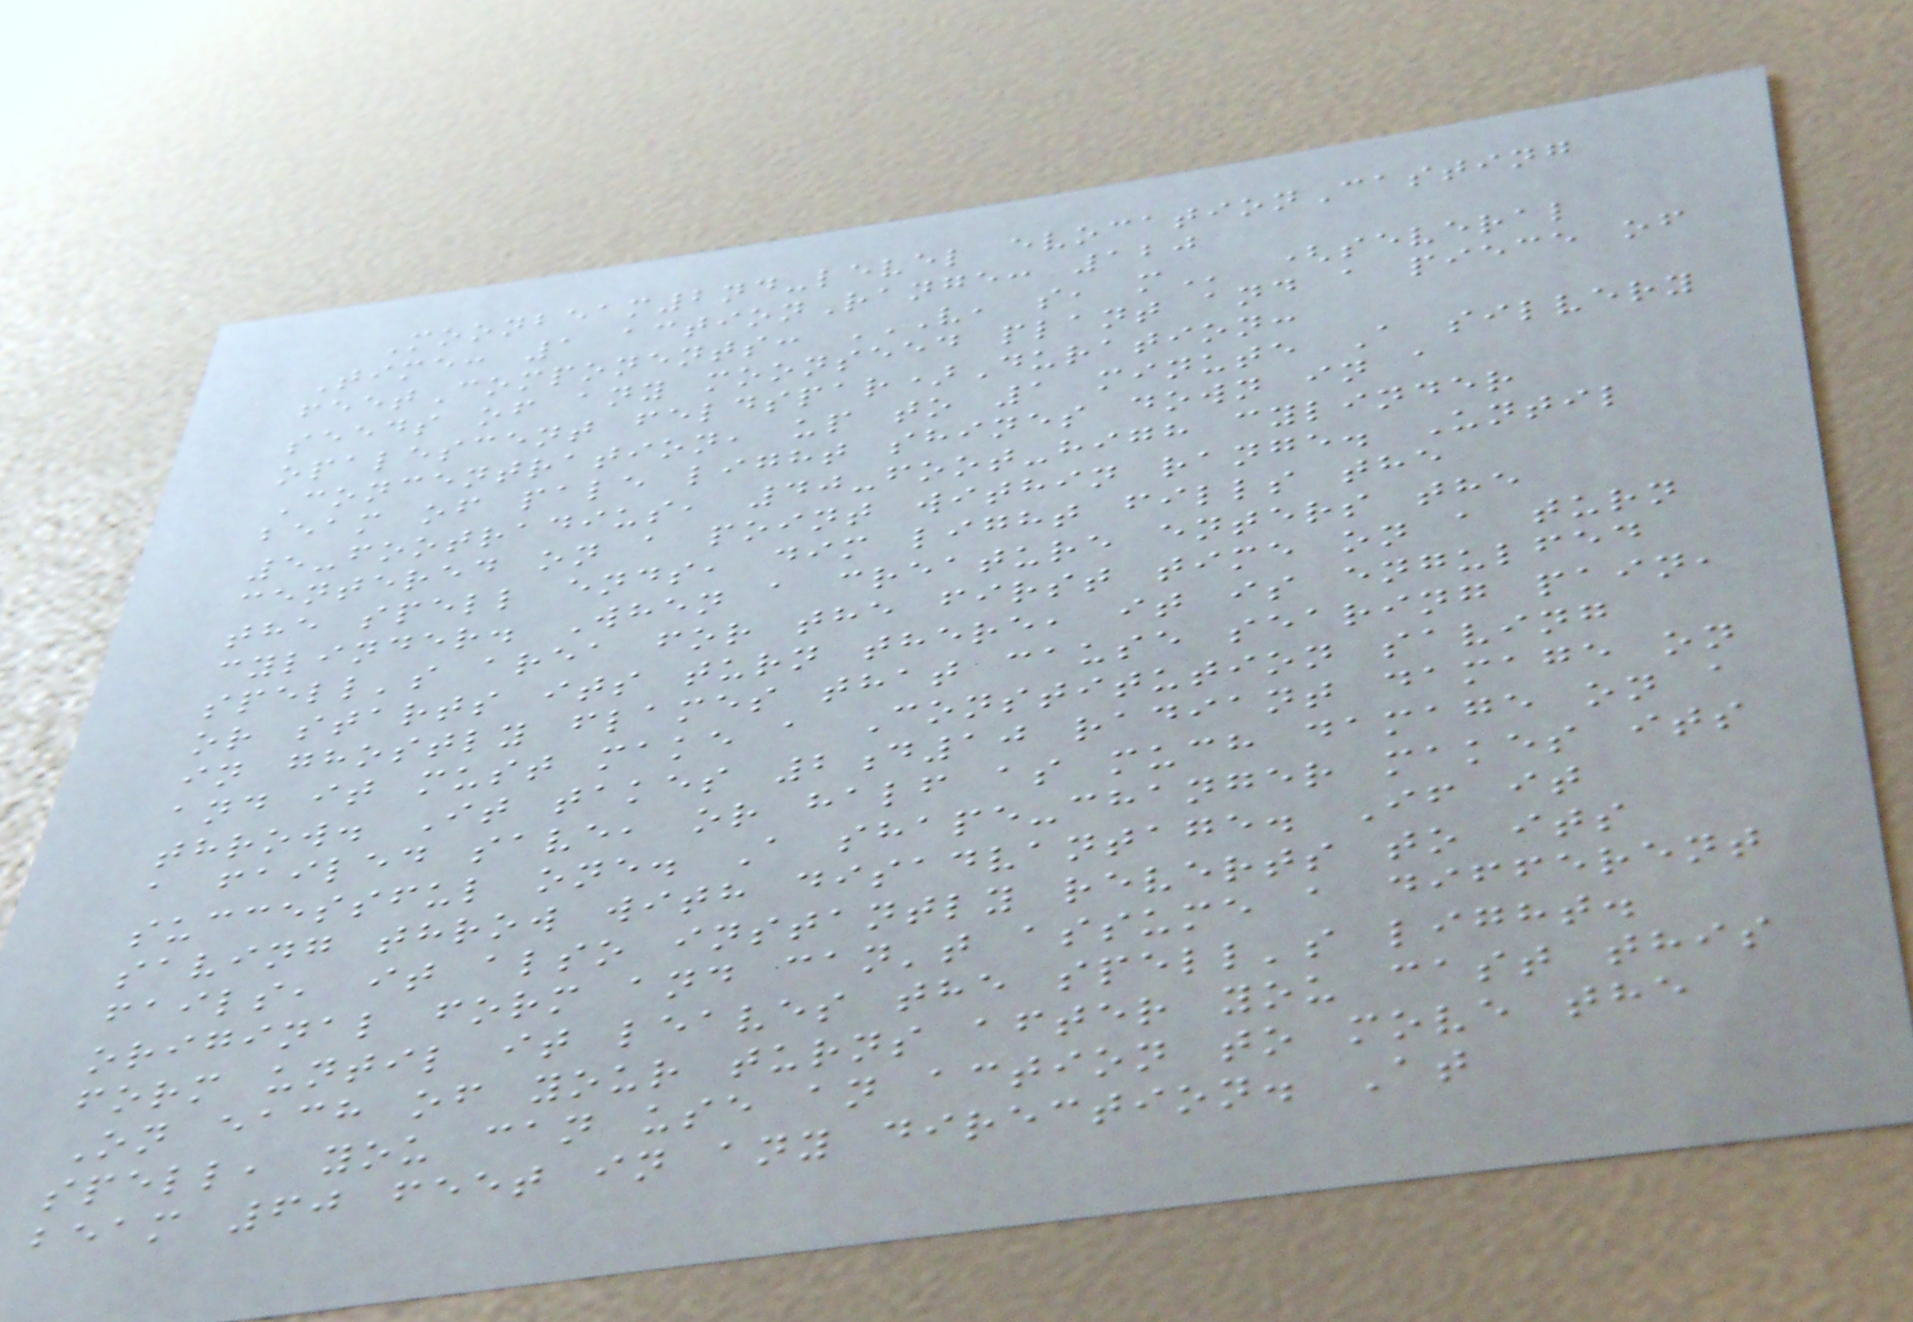Moonbeam2nd-level evocationCasting
Time: 1 actionRange: 120
feetComponents: V, S, M (several
seeds of any moonseed plant and a piece of
opalescent feldspar)Duration:
Concentration, up to 1 minute A silvery
beam of pale light shines down in a
5-footradius, 40-foot-high cylinder
centered on a point within range. Until
the spell ends, dim light fills the
cylinder. When a creature enters the
spell's area for the first time on a turn
or starts its turn there, it is engulfed
in ghostly flames that cause searing pain,
and it must make a Constitution saving
throw. It takes 2d10 radiant damage on
a failed save, or half as much damage on a
successful one. A shape-changer makes its
saving throw with disadvantage. If it
fails, it also instantly reverts to its
original form and can't assume a different
form until it leaves the spell's light.
On each of your turns after you cast this
spell, you can use an action to move the
beam 60 feet in any direction. At
